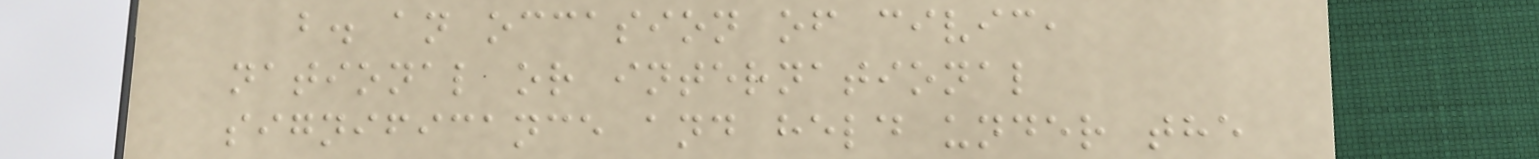b. an occasion of civic,
national or international
significance and held under the
